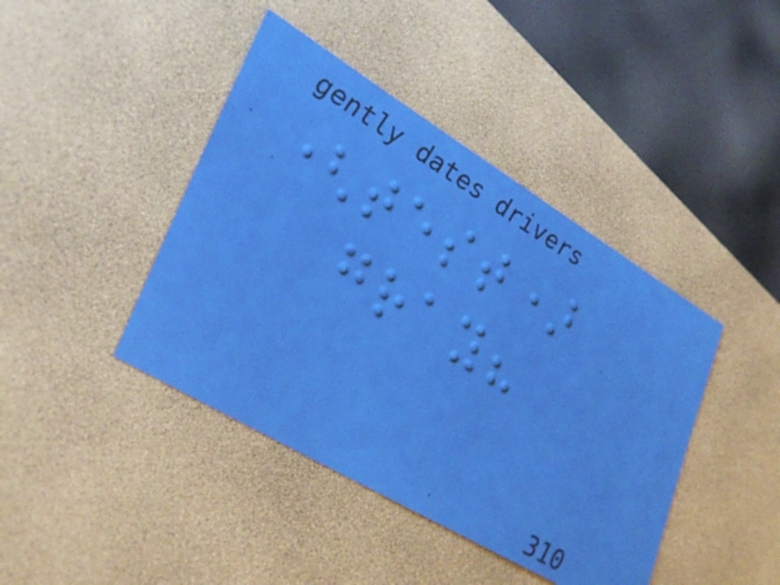(test)
gray?
